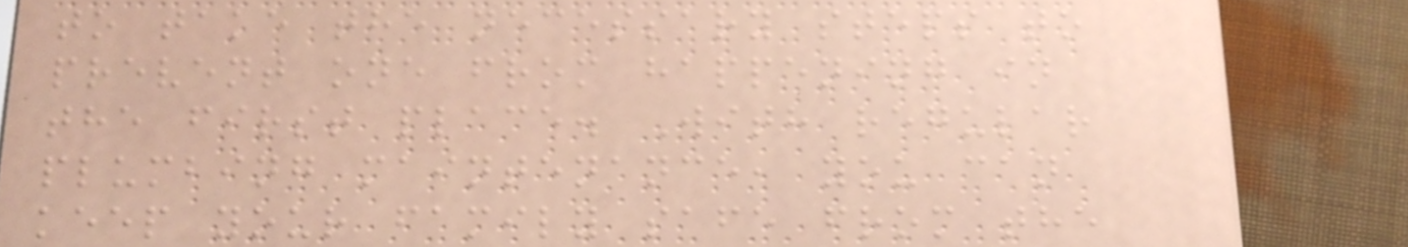to take the necessary steps to
prevent one from happening in
the first place. With regular
plumbing maintenance, you can
keep your family safe from the
